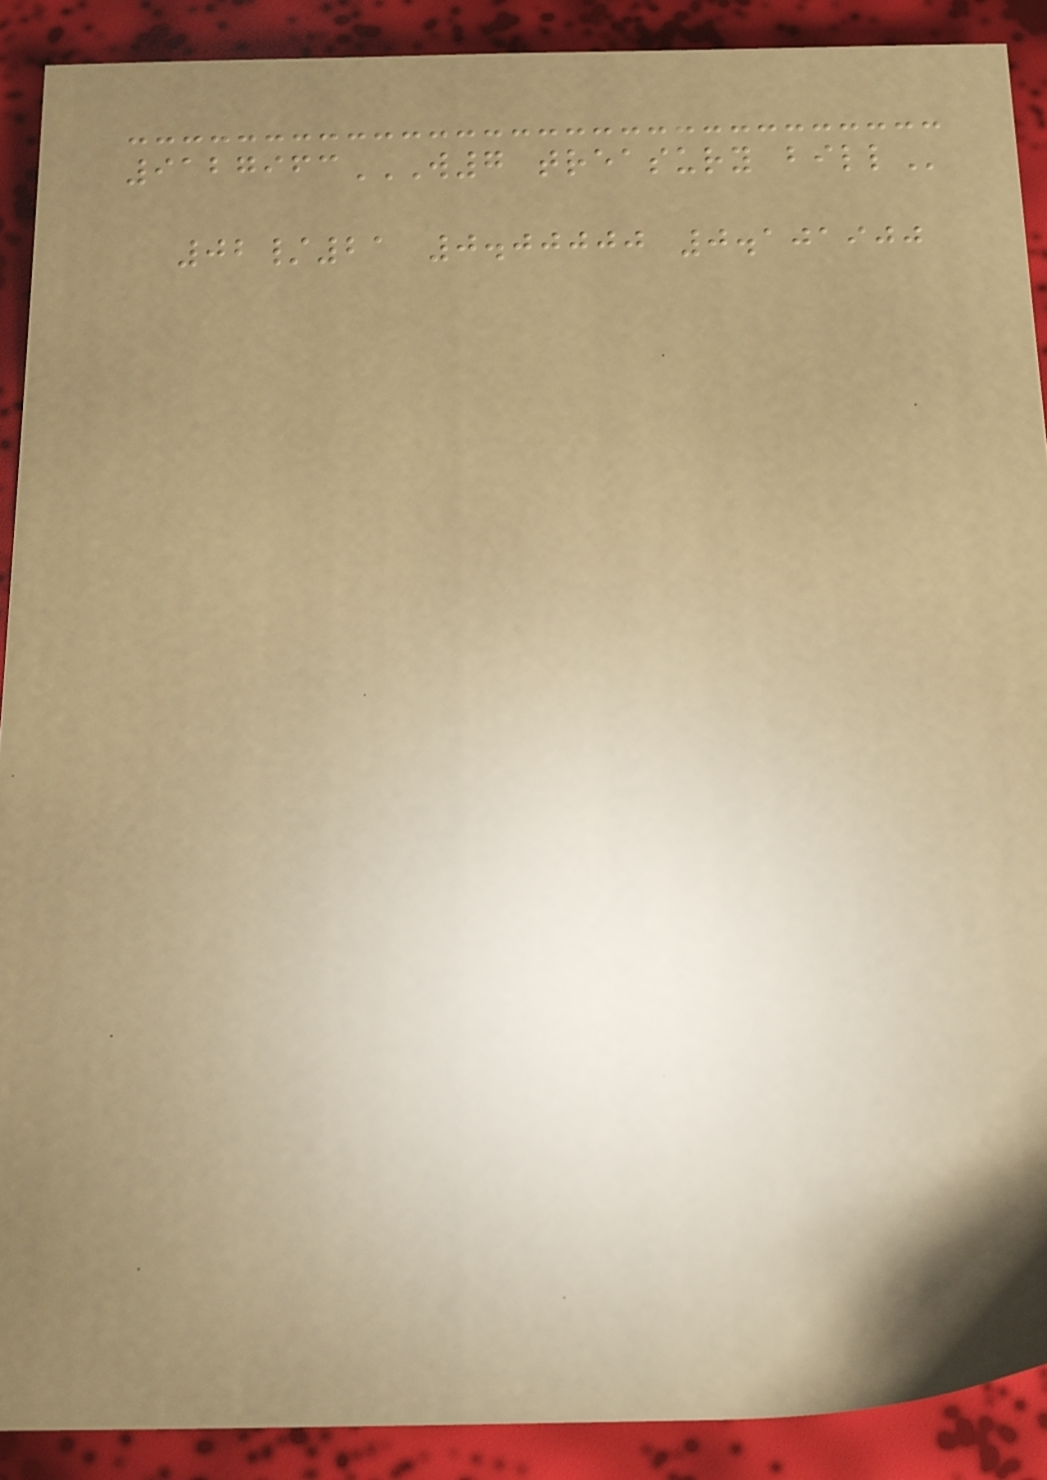9127963W7 TREASURY BILL
02/21 0.00000 0.101900
